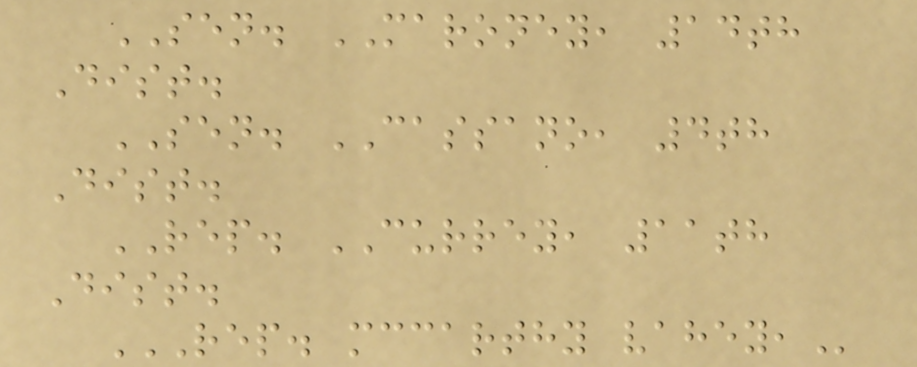SEN. MARONEY, 14th
Dist.
SEN. CASSANO, 4th
Dist.
REP. CURREY, 11th
Dist.
REP. MCCARTHY VAHEY,
